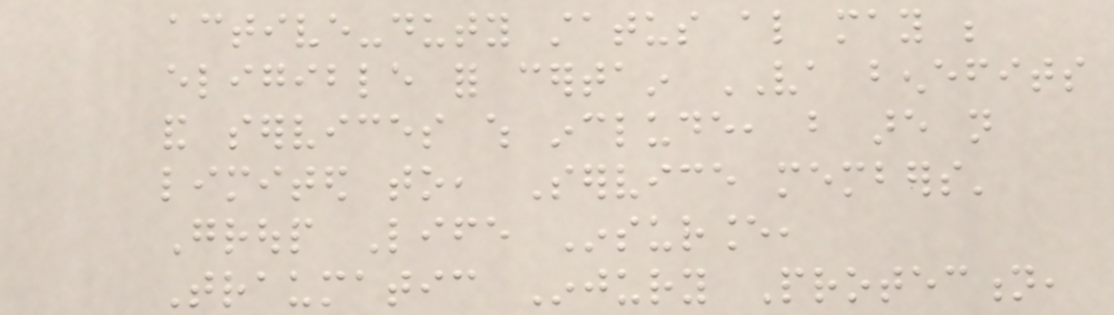active-duty status also may be
eligible for certain VA benefits
and services which include, but are not
limited to, Service members'
Group Life Insurance,
Traumatic Injury Protection,
